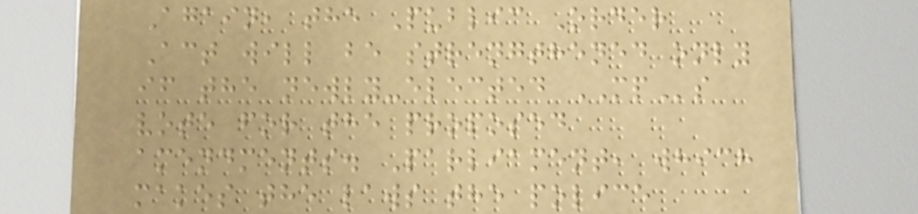Again, the Public Order
Act will be strengthened only
if the newly-elected MPs
vote for the proposed
amendments. Parliament, which
makes the laws the police
